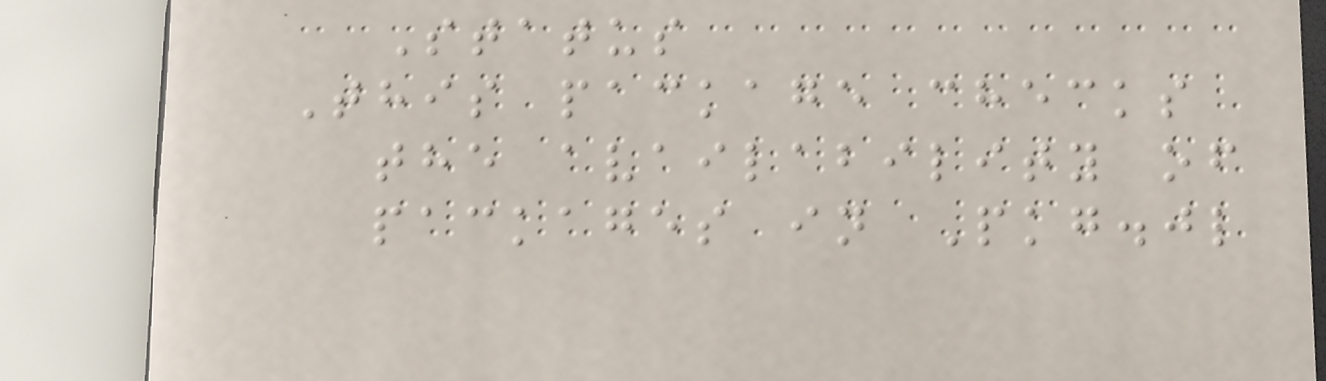Status
This package checks
the availability of
packages in Pkg.jl
